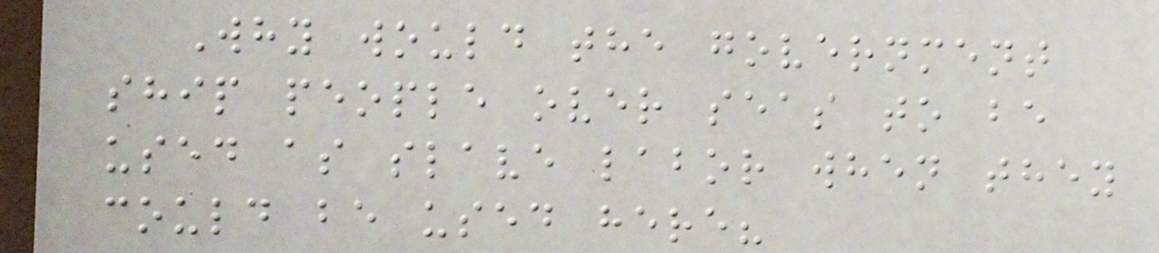Why would the government
ship people over seas to be
used as slave labor when they
could be used here?
